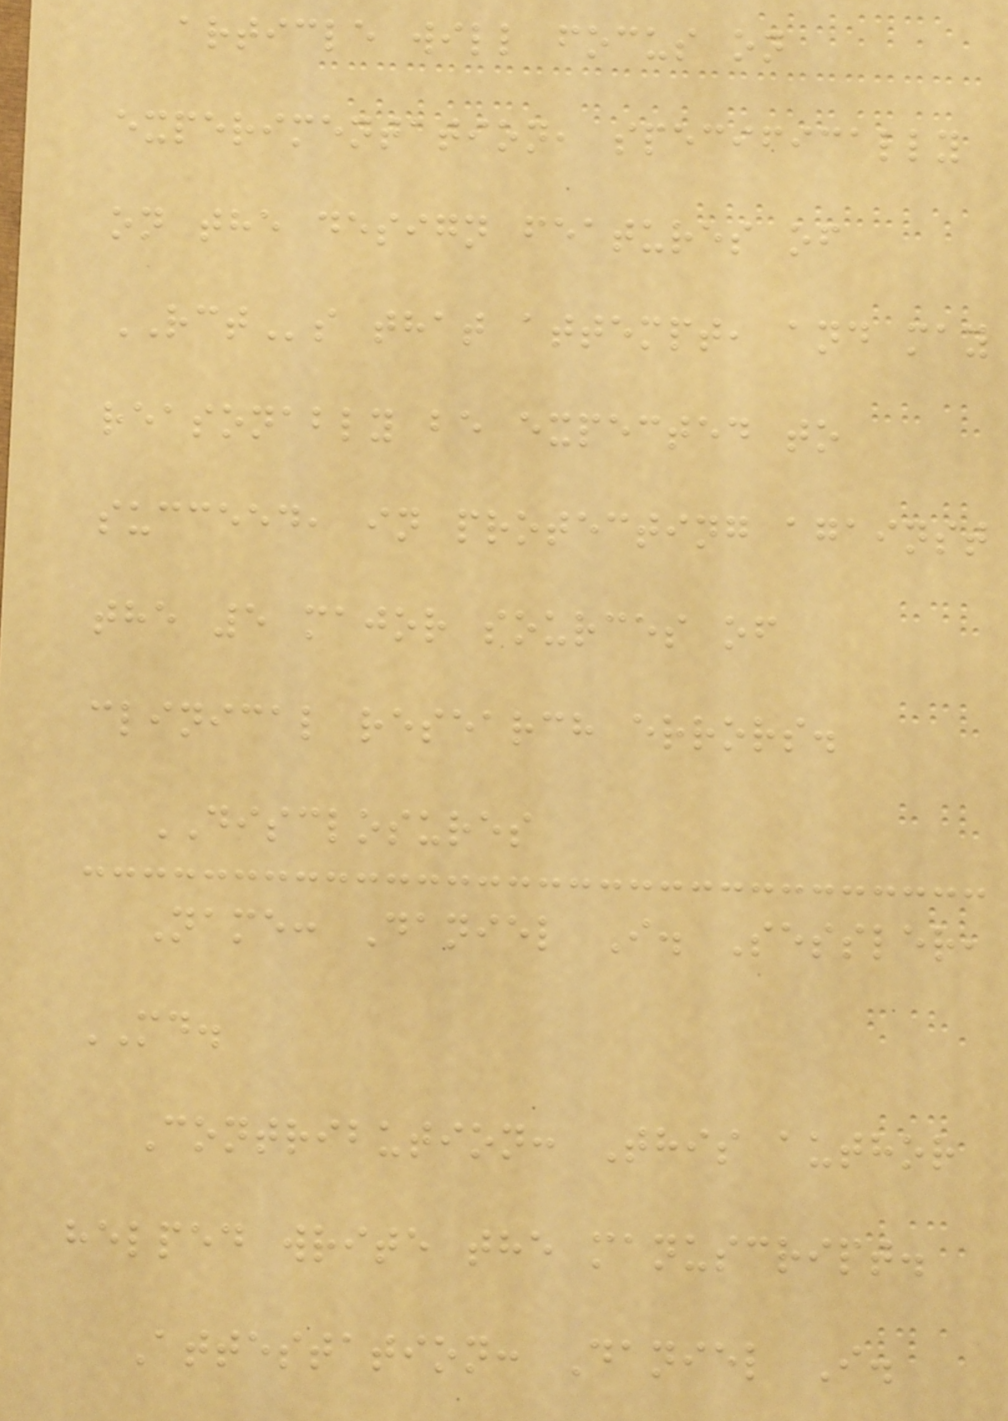article will focus on
experimentation, specifically
on the design features of
RCTs that attempt, and may
reasonably be expected to
succeed, in protecting against
the 5 major sources of
clinical research errors.
DISCLOSURES
Name: Daniel I. Sessler,
MD.
Contribution: This author
helped write the manuscript.
Attestation: Daniel I.
